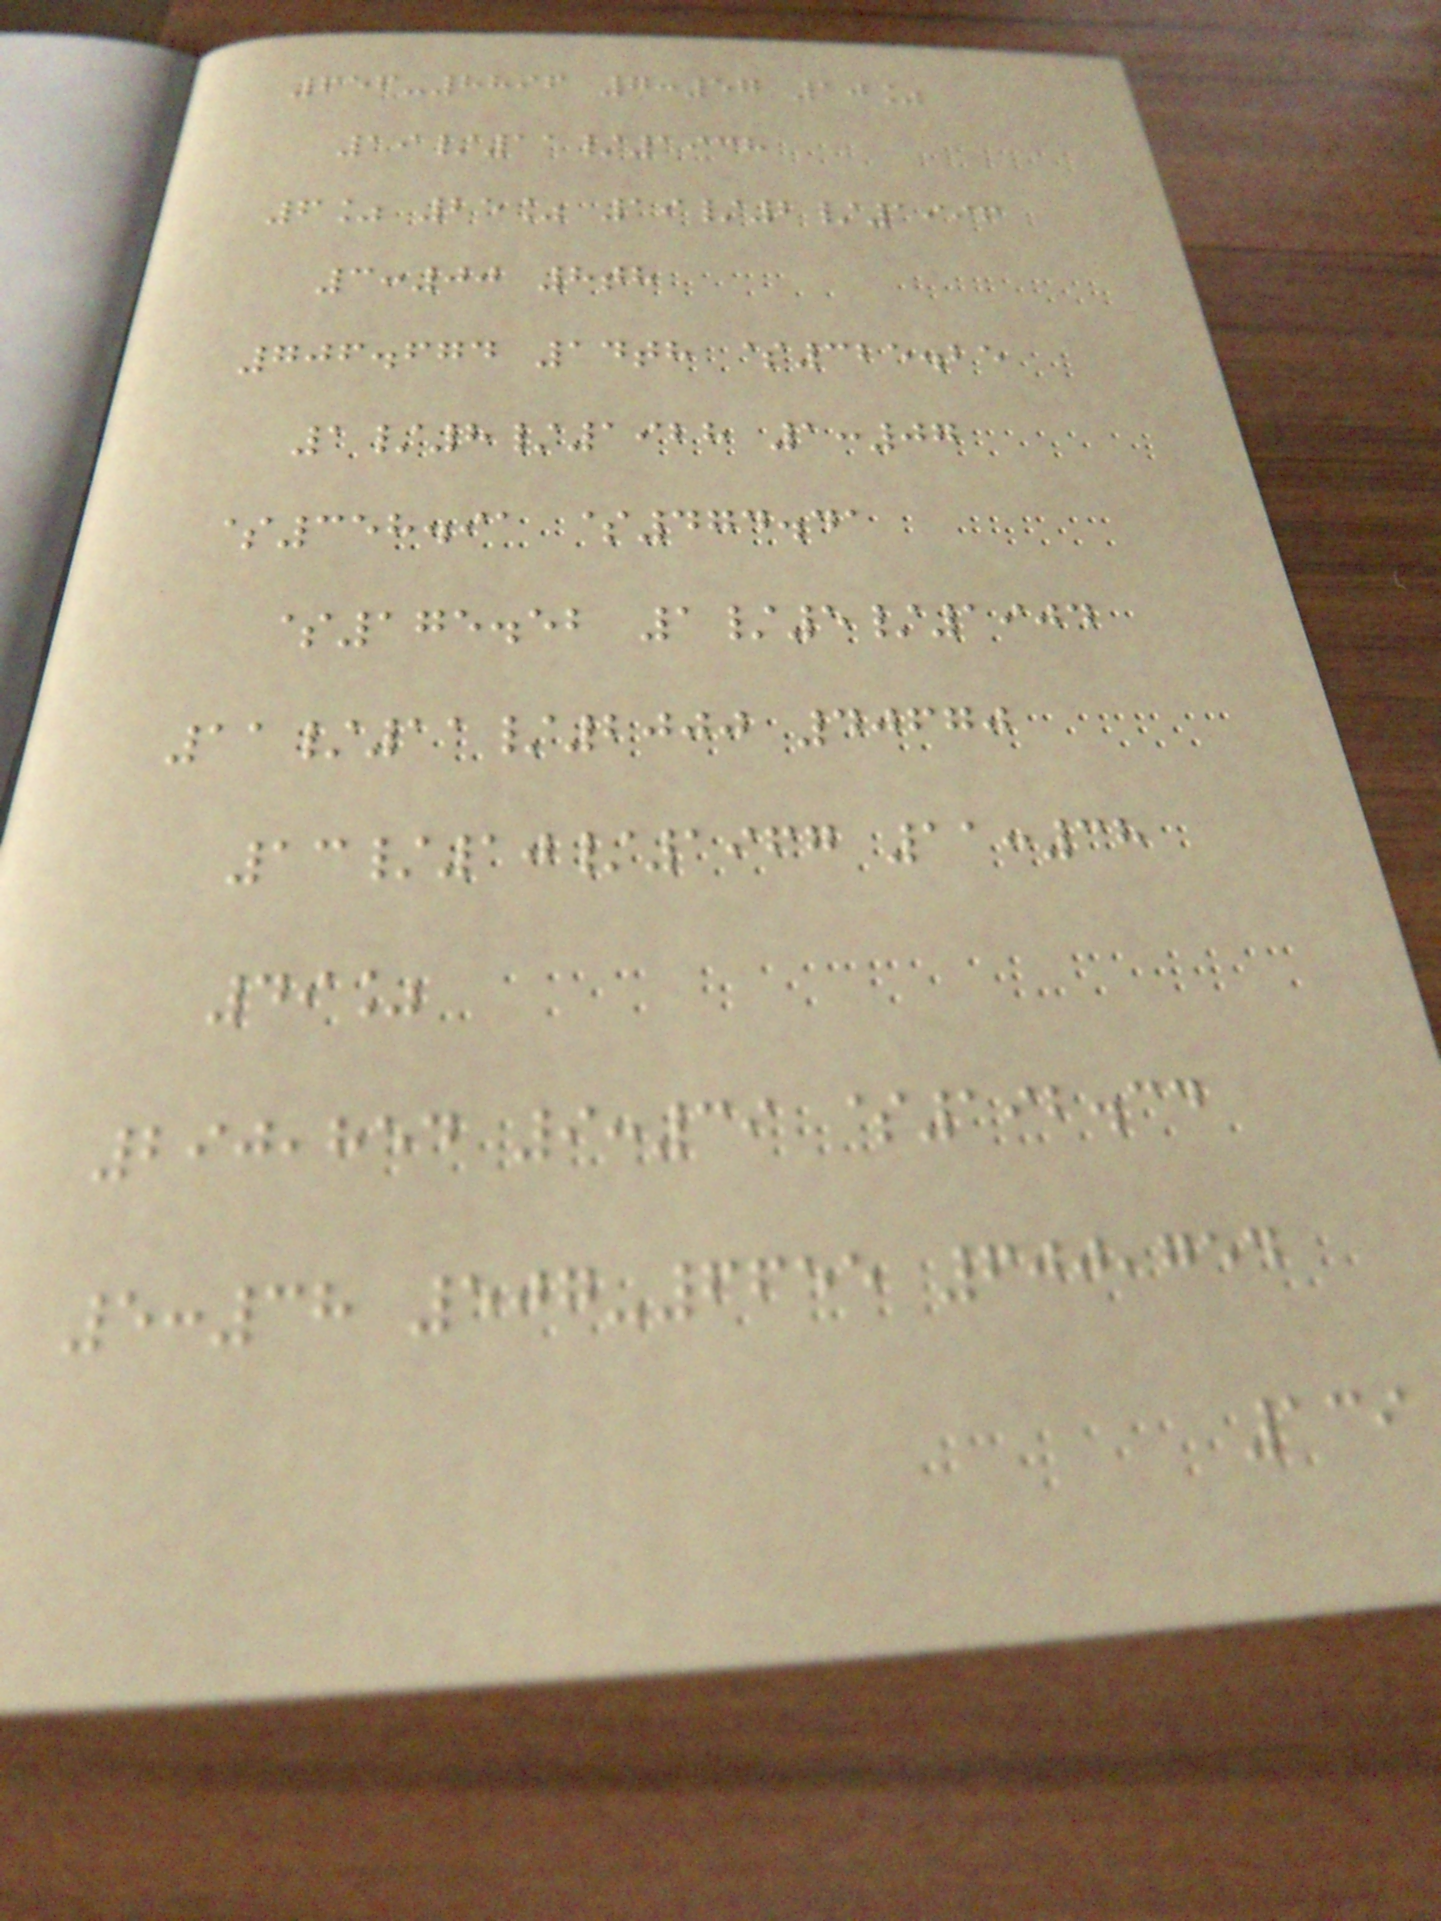656-8896 7:57 10%
19/11/1938
6% 25% 19/2/1996
3:00 8th
706.674 14th $325.25
1/8/1928 1:07
$358.91 $474.41
$175.52 1/5/1904
11/11/2000 40670
13/10/1967 11:38
49%
290,854 9:39 $192.34
5:38 507-6655 600,754
139
